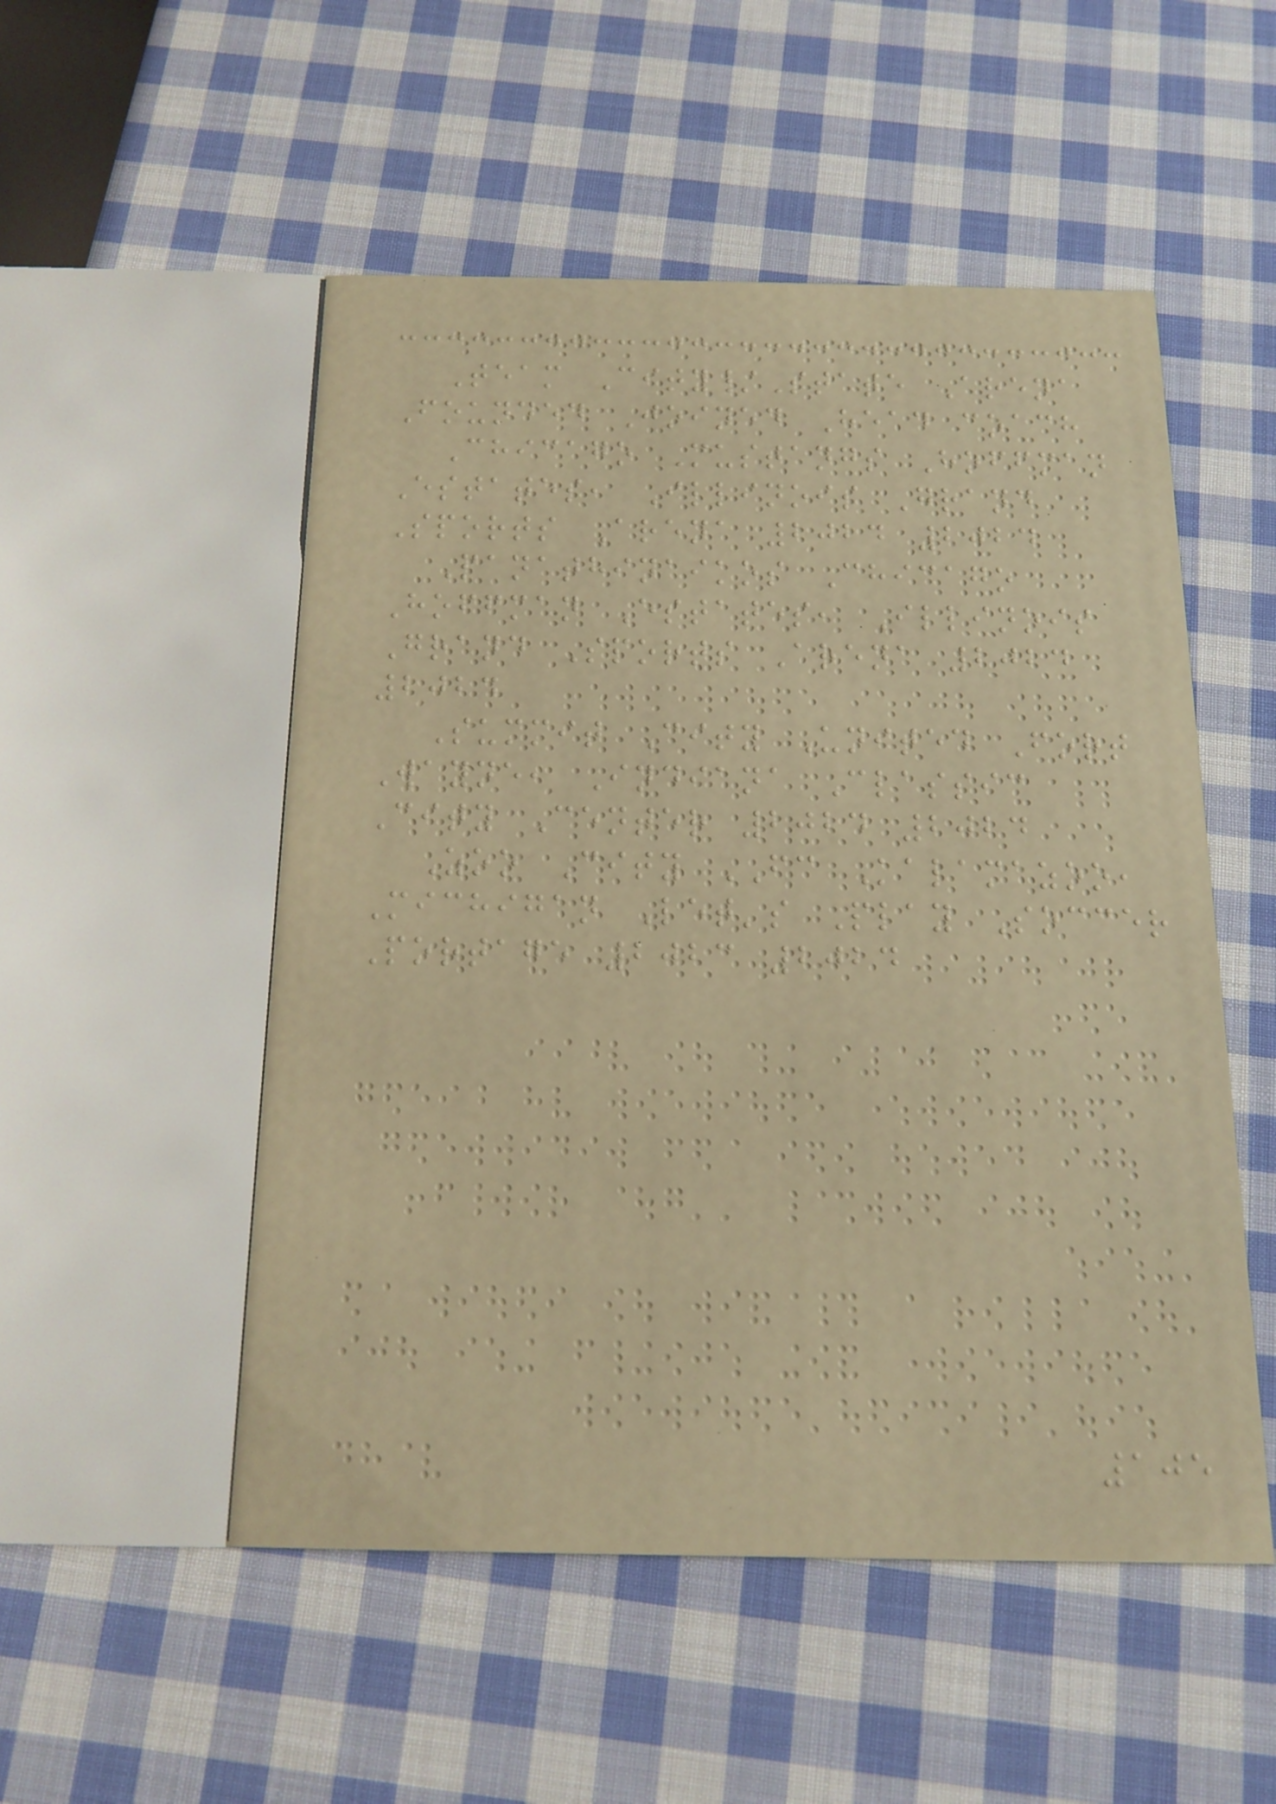Team City/State Arena
Founded Joined Head coach
Chicago Mustangs Hoffman
Estates, Illinois Grand
Sports Arena 2024 2024
Panathinaikos Chicago
Hoffman Estates, Illinois
Grand Sports Arena 2024
2024
Summit City United Fort
Wayne, Indiana Classic
City Center 2024 2024
Zoo City FC Kalamazoo,
Michigan Let's Play Soccer
Portage 2023 2024
105
